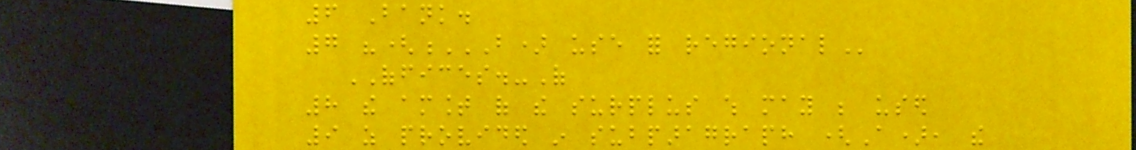6 Bank.
7 "(B) USE FOR REGIONAL
OFFICES.-Of
8 the amount of the surplus which may be used
9 as provided in subparagraph (A), the
